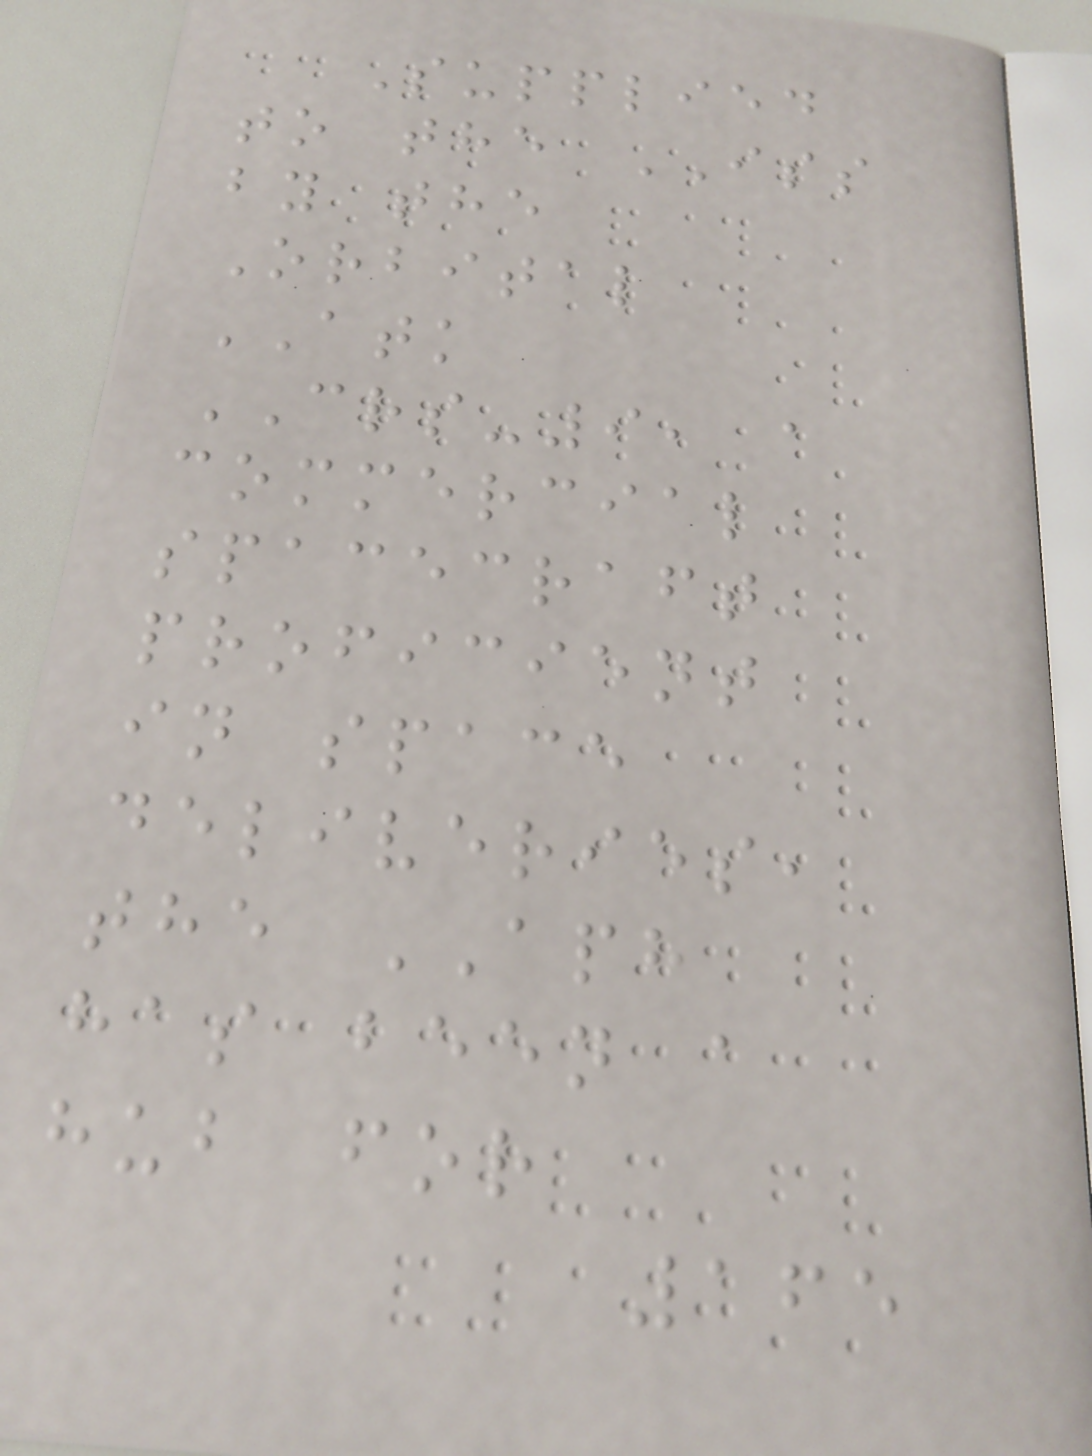Supplied
to the ISS
by the
Orbital
ATK
CRS-9, a
commercial
spacecraft
proficient
in space
deliveries,
the APH
has been a
hub for
165
